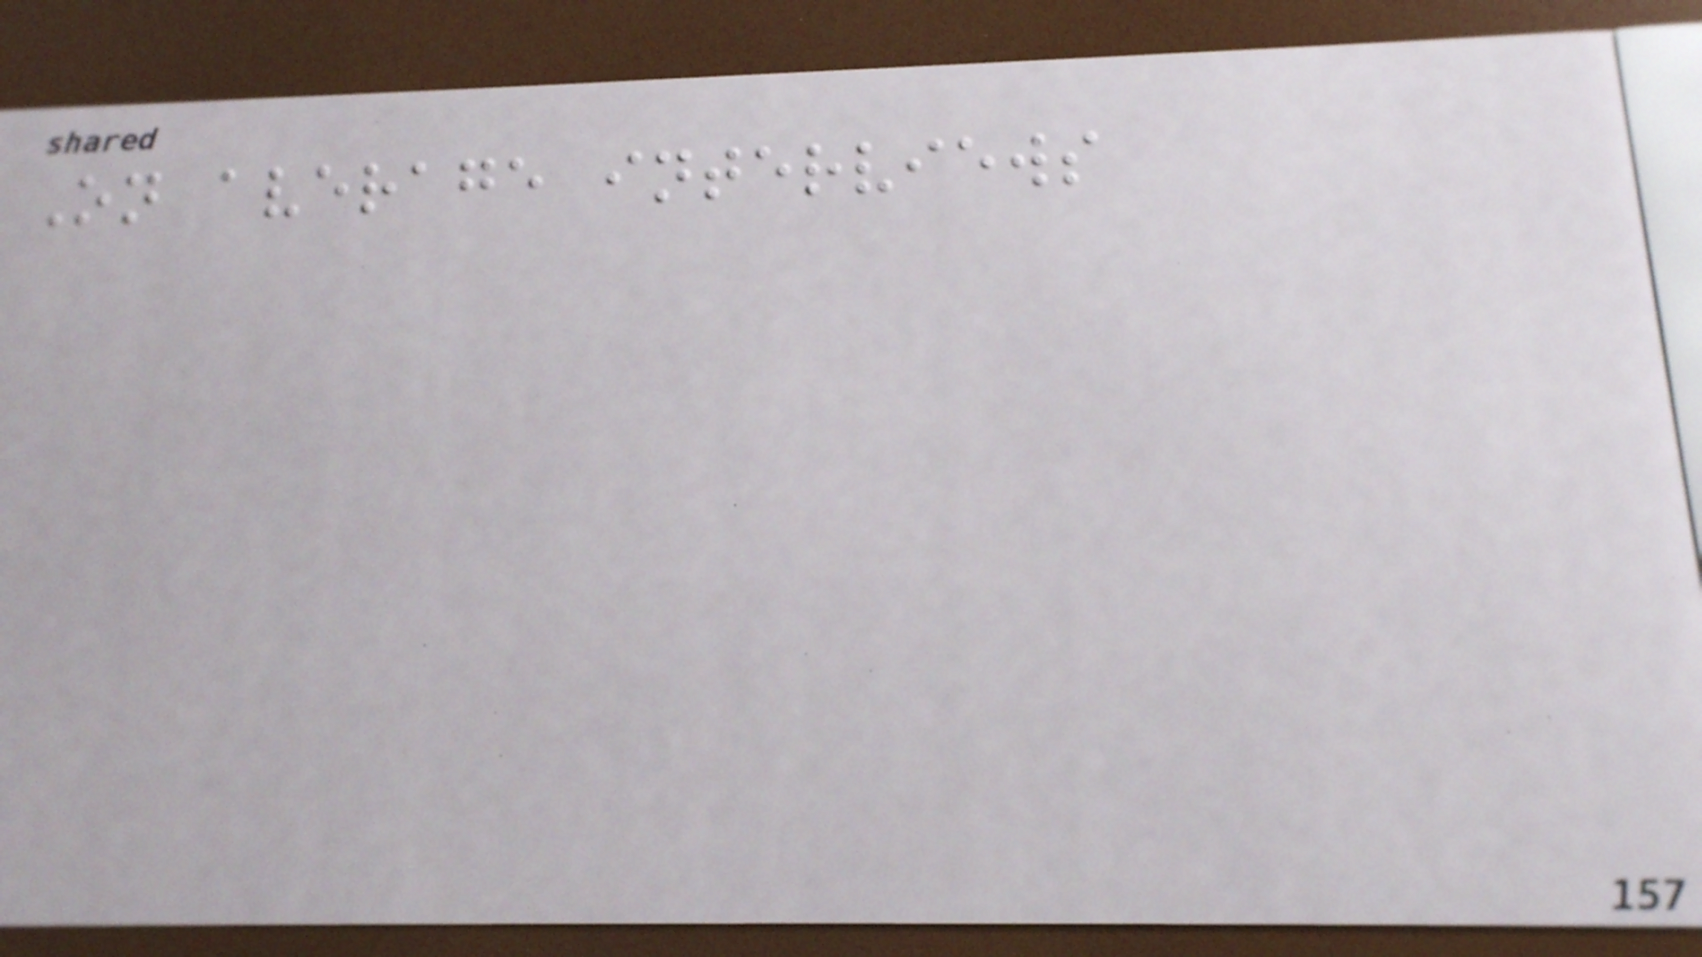On average interviews
